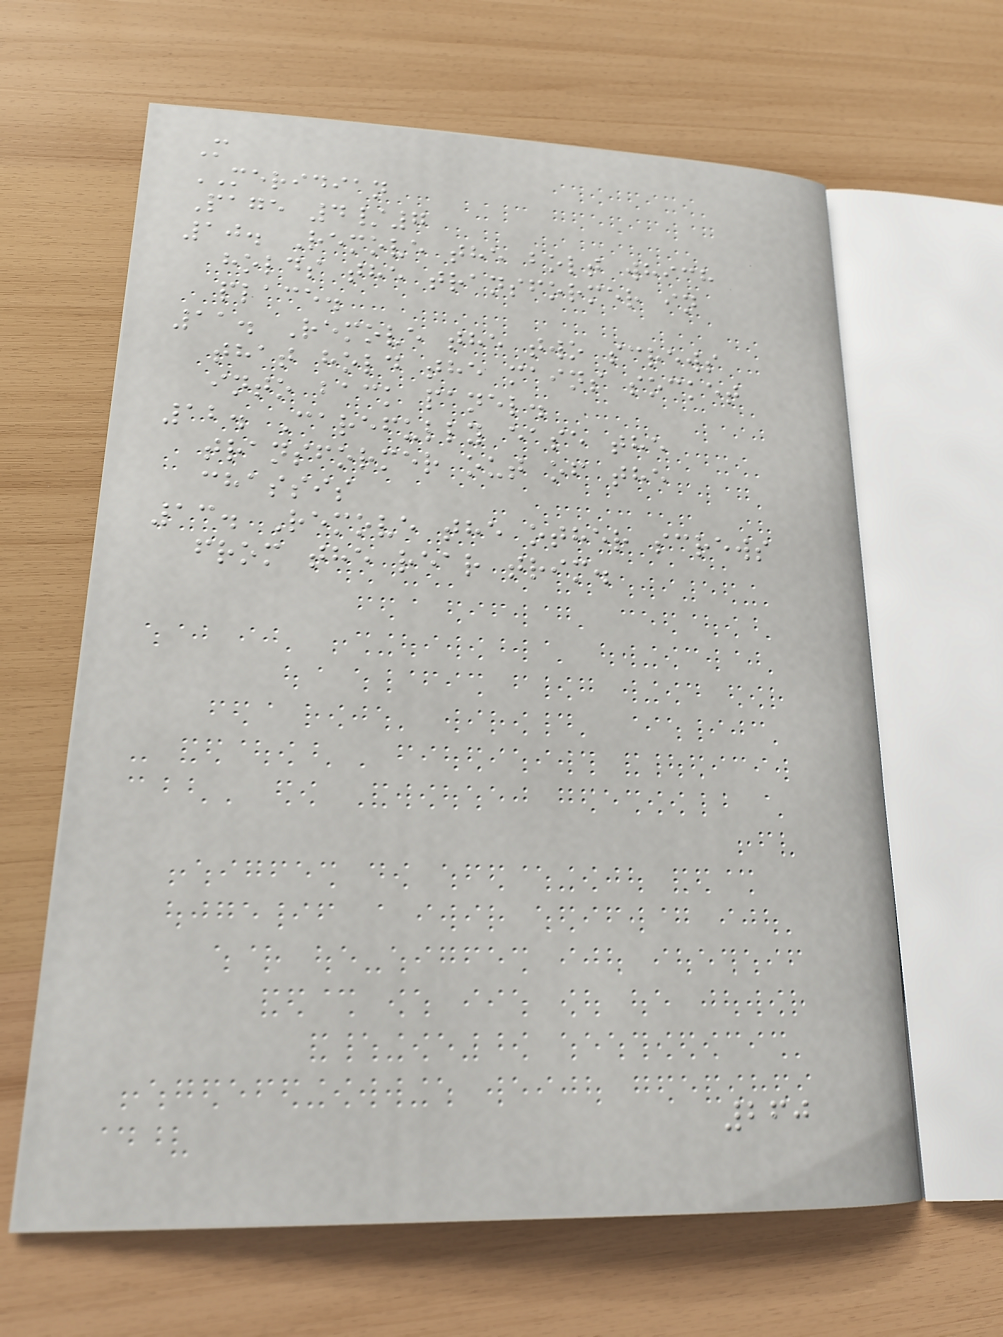M
MERIDIAN
Page 4/7
10. Remove the bolt which
holds the transformer in
place.
11. Remove the two screws
that hold the mains socket
into back panel.
12. Carefully ease the
transformer out of the
chassis
13. Remove the other screws
from the rear trim.
260
